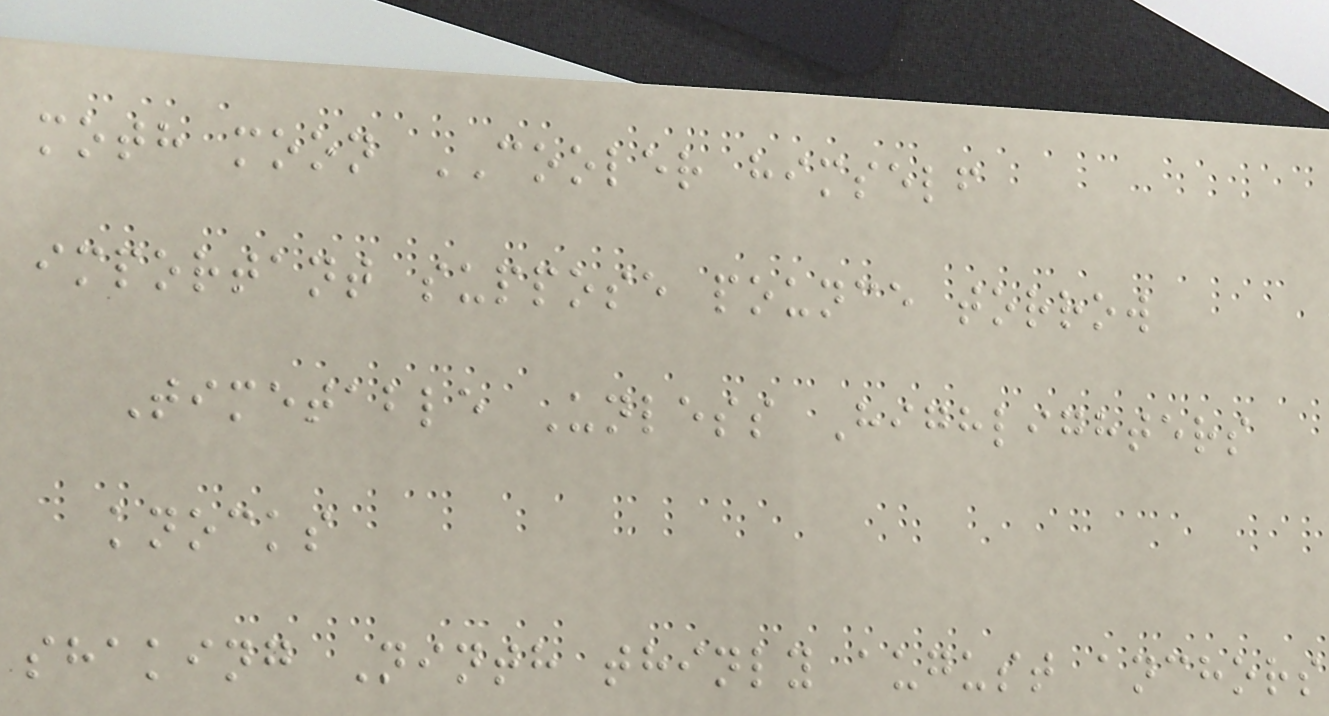moth moon COOLER himself
important suppose pounce torrow
Timetable Unless Highlighters
knocks
shaking Ninth thinly august anchors
